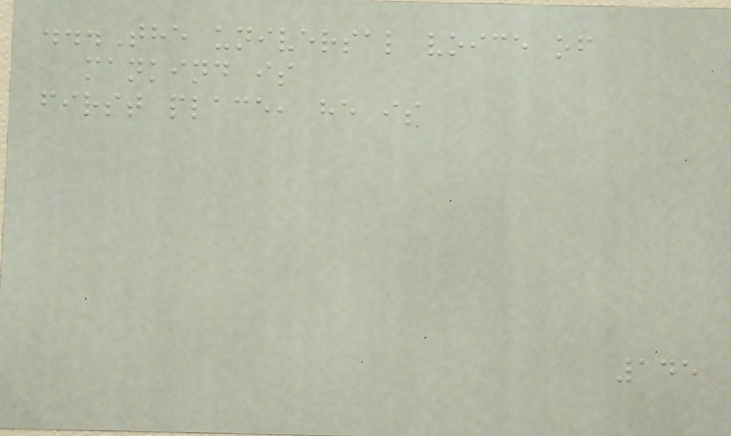...The universal voice of
mankind is
first place, he is
145
